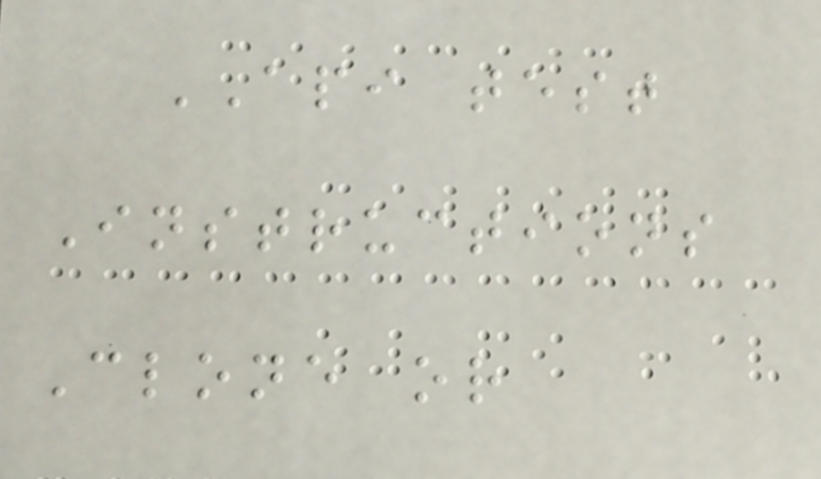API test
Instructions
Clone or
